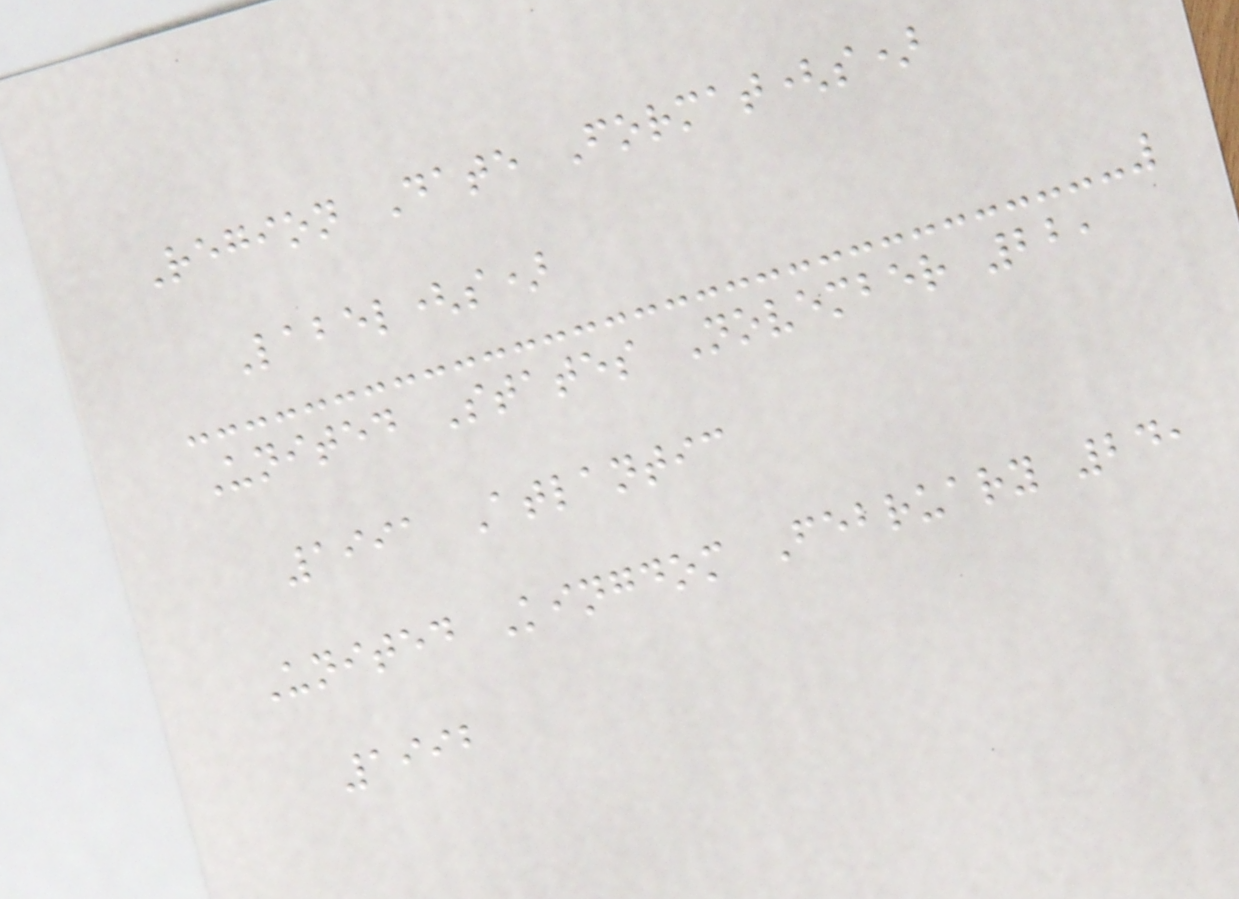Region Date Format(s)
Label(s)
United States November 22,
1991 Atlantic
United Kingdom February 24,
1992
